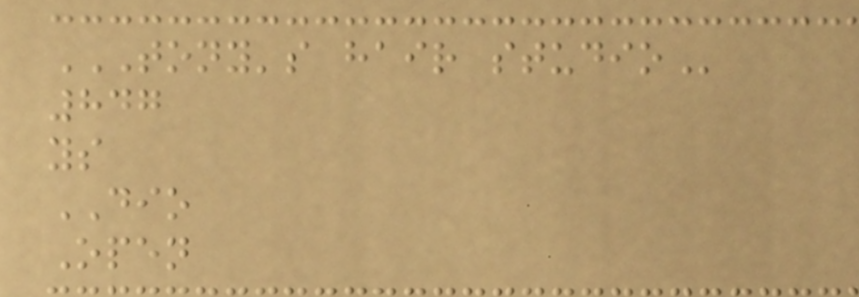TONY'S HAIR STUDIO
847
ys
DIO
Open
